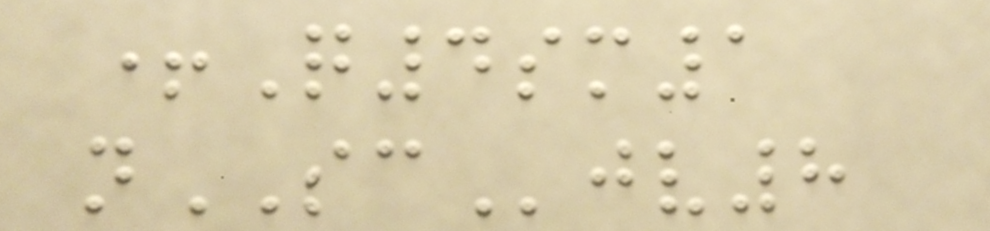+Q4sm1
nSCjv8
